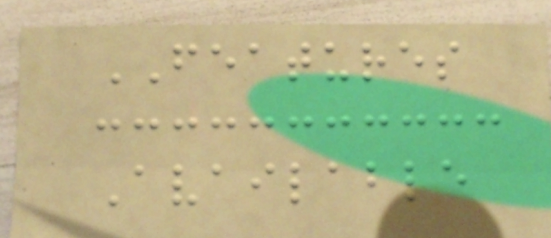FEATURES
Available
